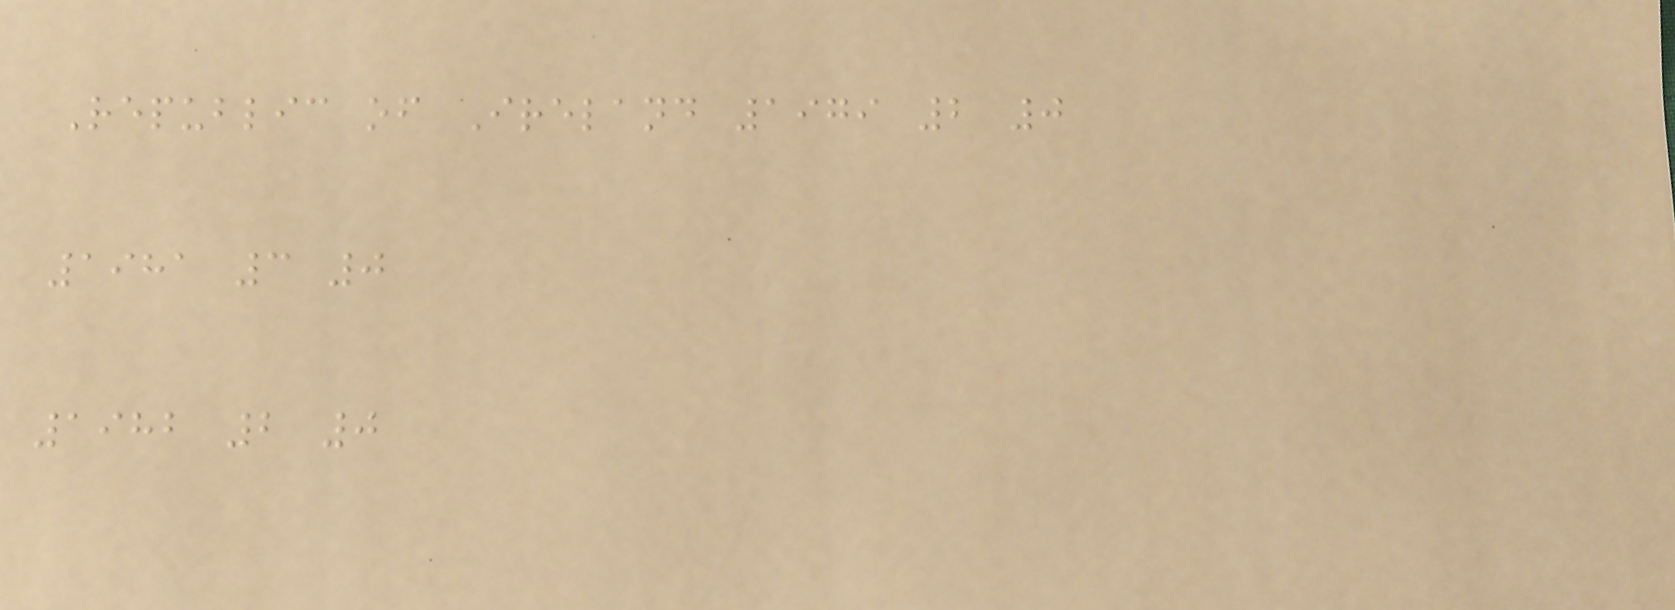Republic of Ireland 1979 2 0
1981 3 0
1982 2 0
